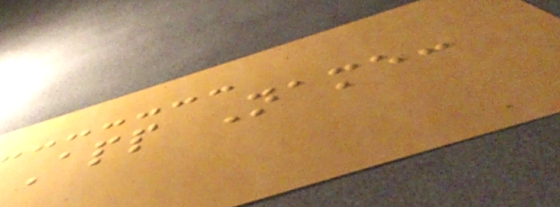App Name:
